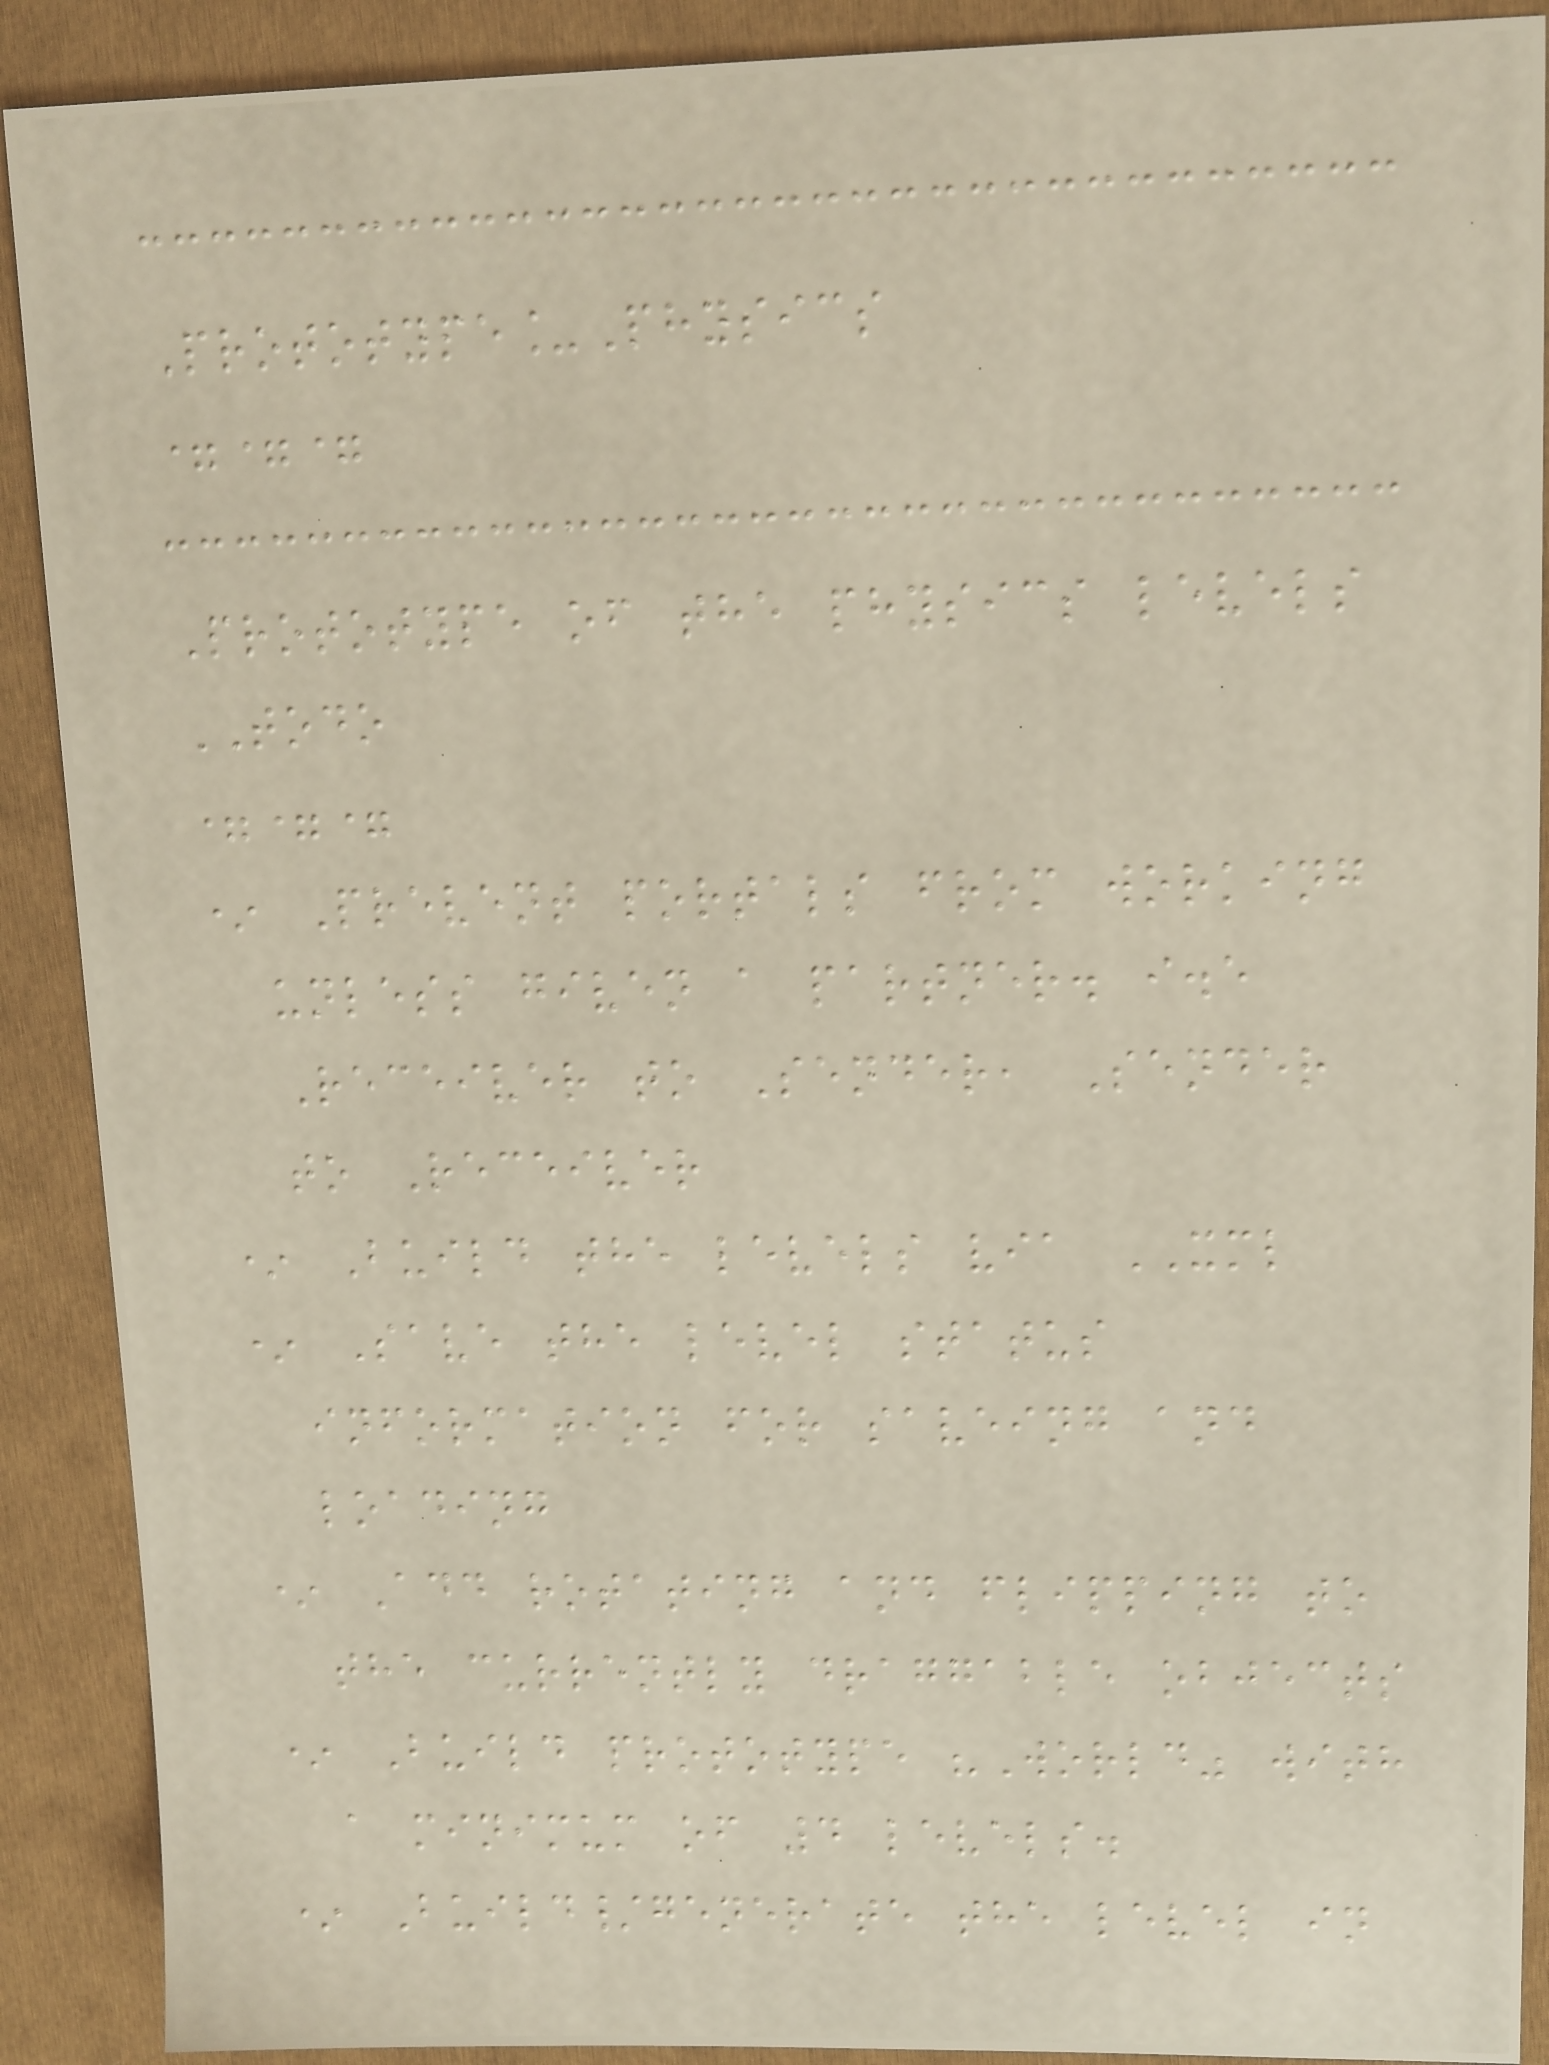Prototype_Physics
===
Prototype of the physics levels
TODO
===
* Prevent portals from working
unless given a partner. i.e
Receiver to Sender, Sender
to Receiver
* Build the levels via XML
* Save the level status
information for saveing and
loading
* Add rotating and flipping to
the currently draggable objects
* Build prototype "World" with
a minimum of 4 levels.
* Build/generate the level in
